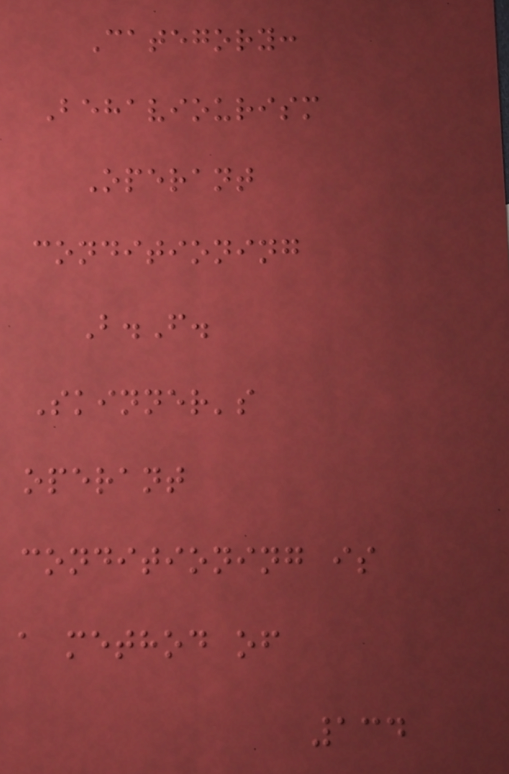Category:
Behaviourism
Operant
conditioning
B.F.
Skinner's
operant
conditioning is
a method of
134
